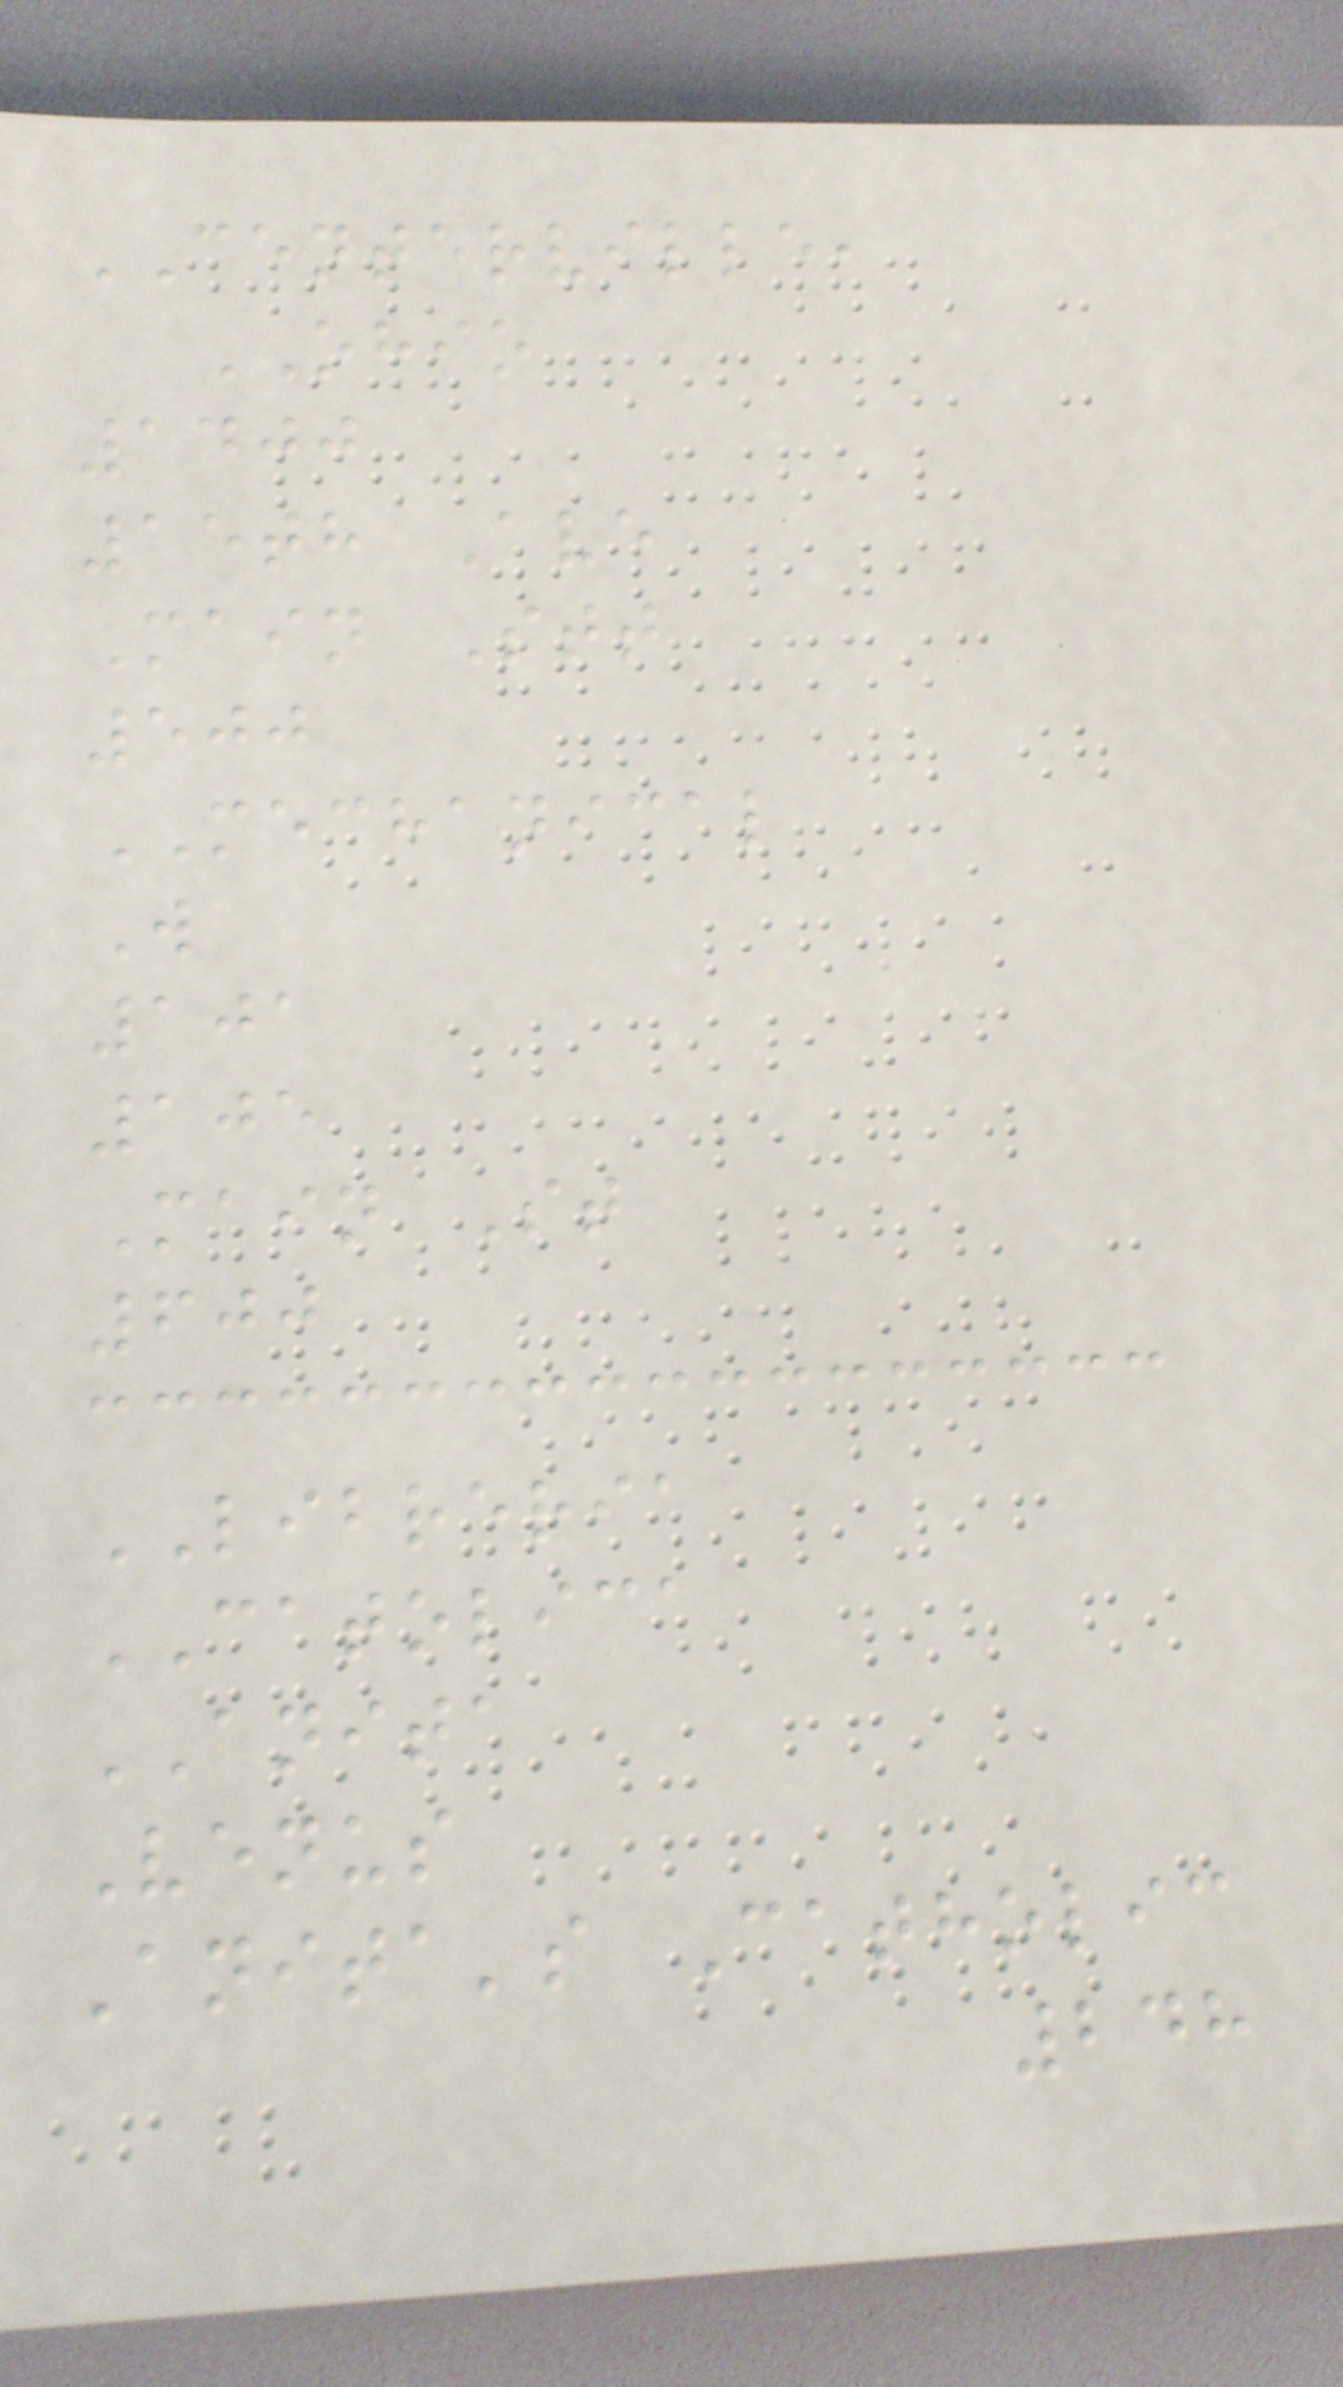CENTERVILLE,
OHIO
1400
15th Ave
Main Stt
500
MECHANICAL
W
101
105
Main St
600
LIBRERIA
CATOLICA
ANITA
Venus
Anita's Catholic
248
